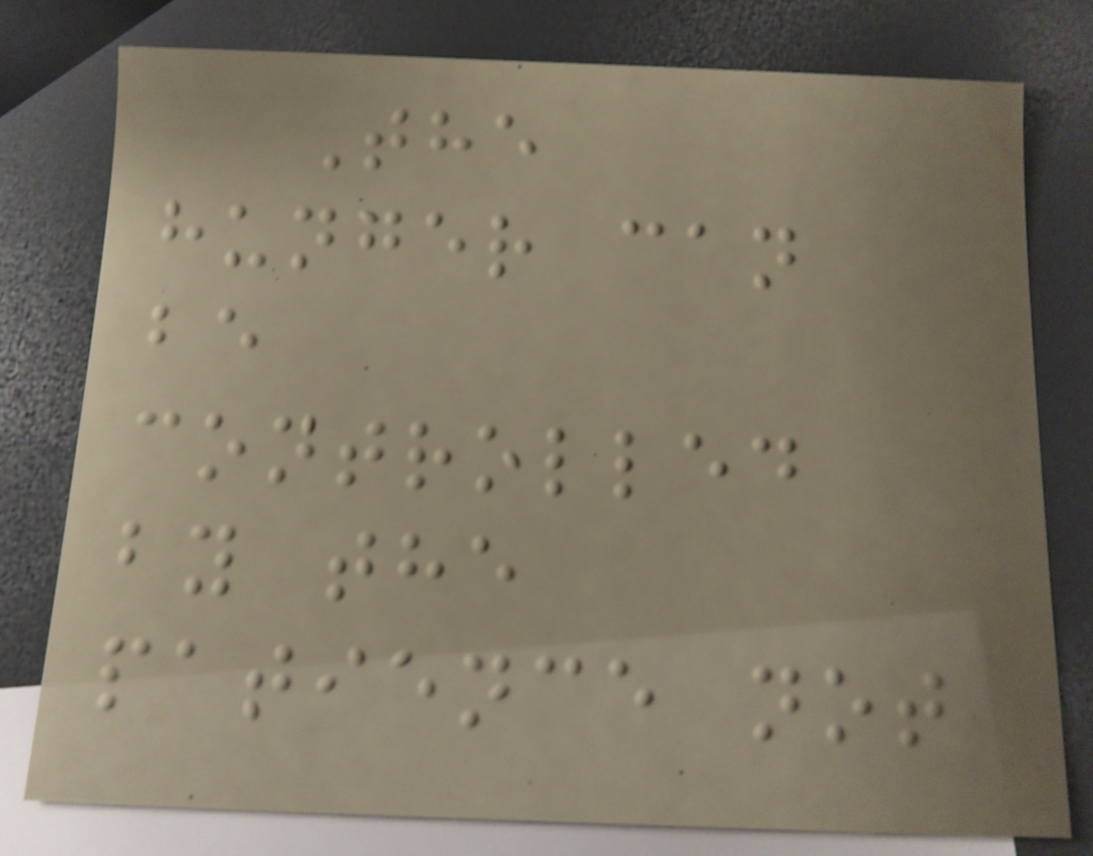The
hunger can
be
controlled
by the
patience not
